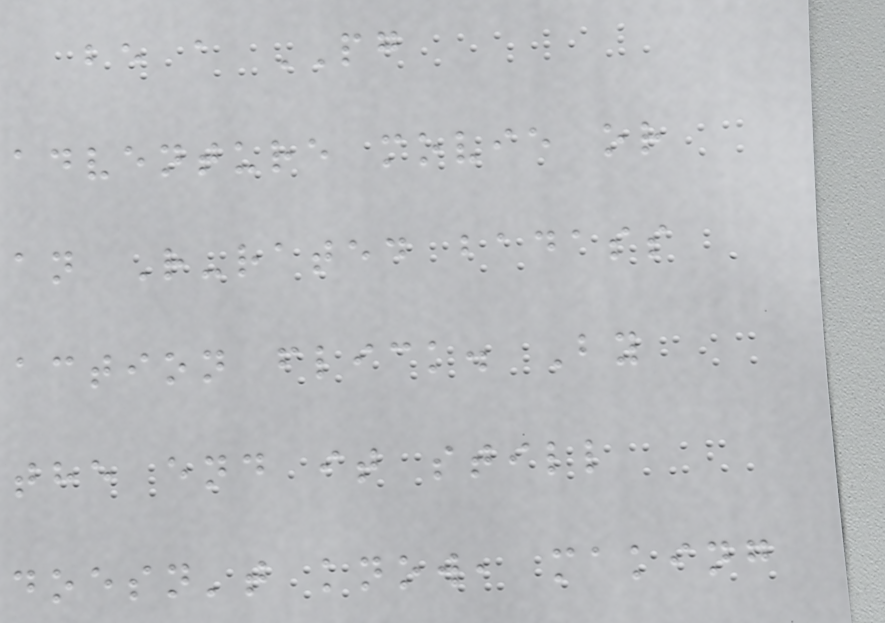be a PG
adventure movie or
an R-rated badass
action flick. By
the end it still
doesn't know, making
